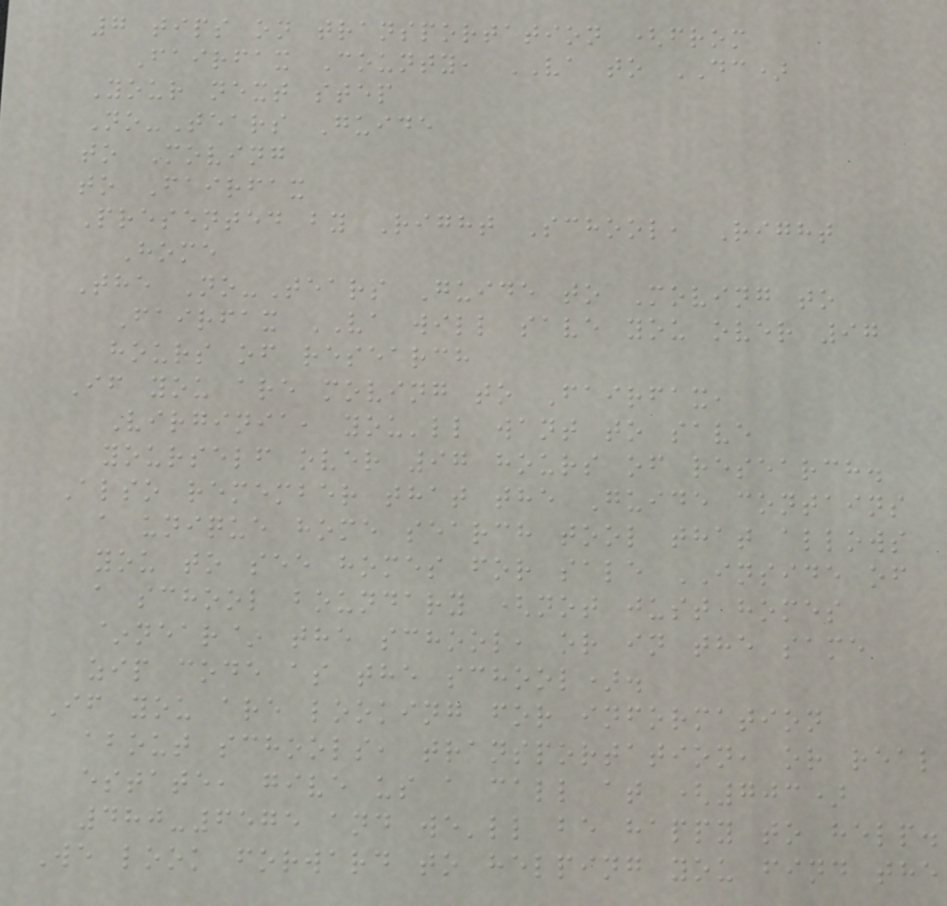7 tips on transportation (from
Fairfax County, VA to DC)
Your next step
No-Tears Guide
to Moving
to Fairfax
Presented by Right School, Right
Home
The No-Tears Guide to Moving to
Fairfax VA will save you over 97
hours of research
If you are moving to Fairfax,
Virginia, you'll want to save
yourself over 97 hours of research.
Also remember that the Guide contains
a unique home search tool that allows
you to see homes for sale INSIDE of
a school boundary (not just homes
~near~ the school, or in the same
zip code as the school).
If you are looking for information
about schools, transportation, or real
estate, give us a call at (703)
480-6575 and we'll be happy to help.
We look forward to helping you find the
